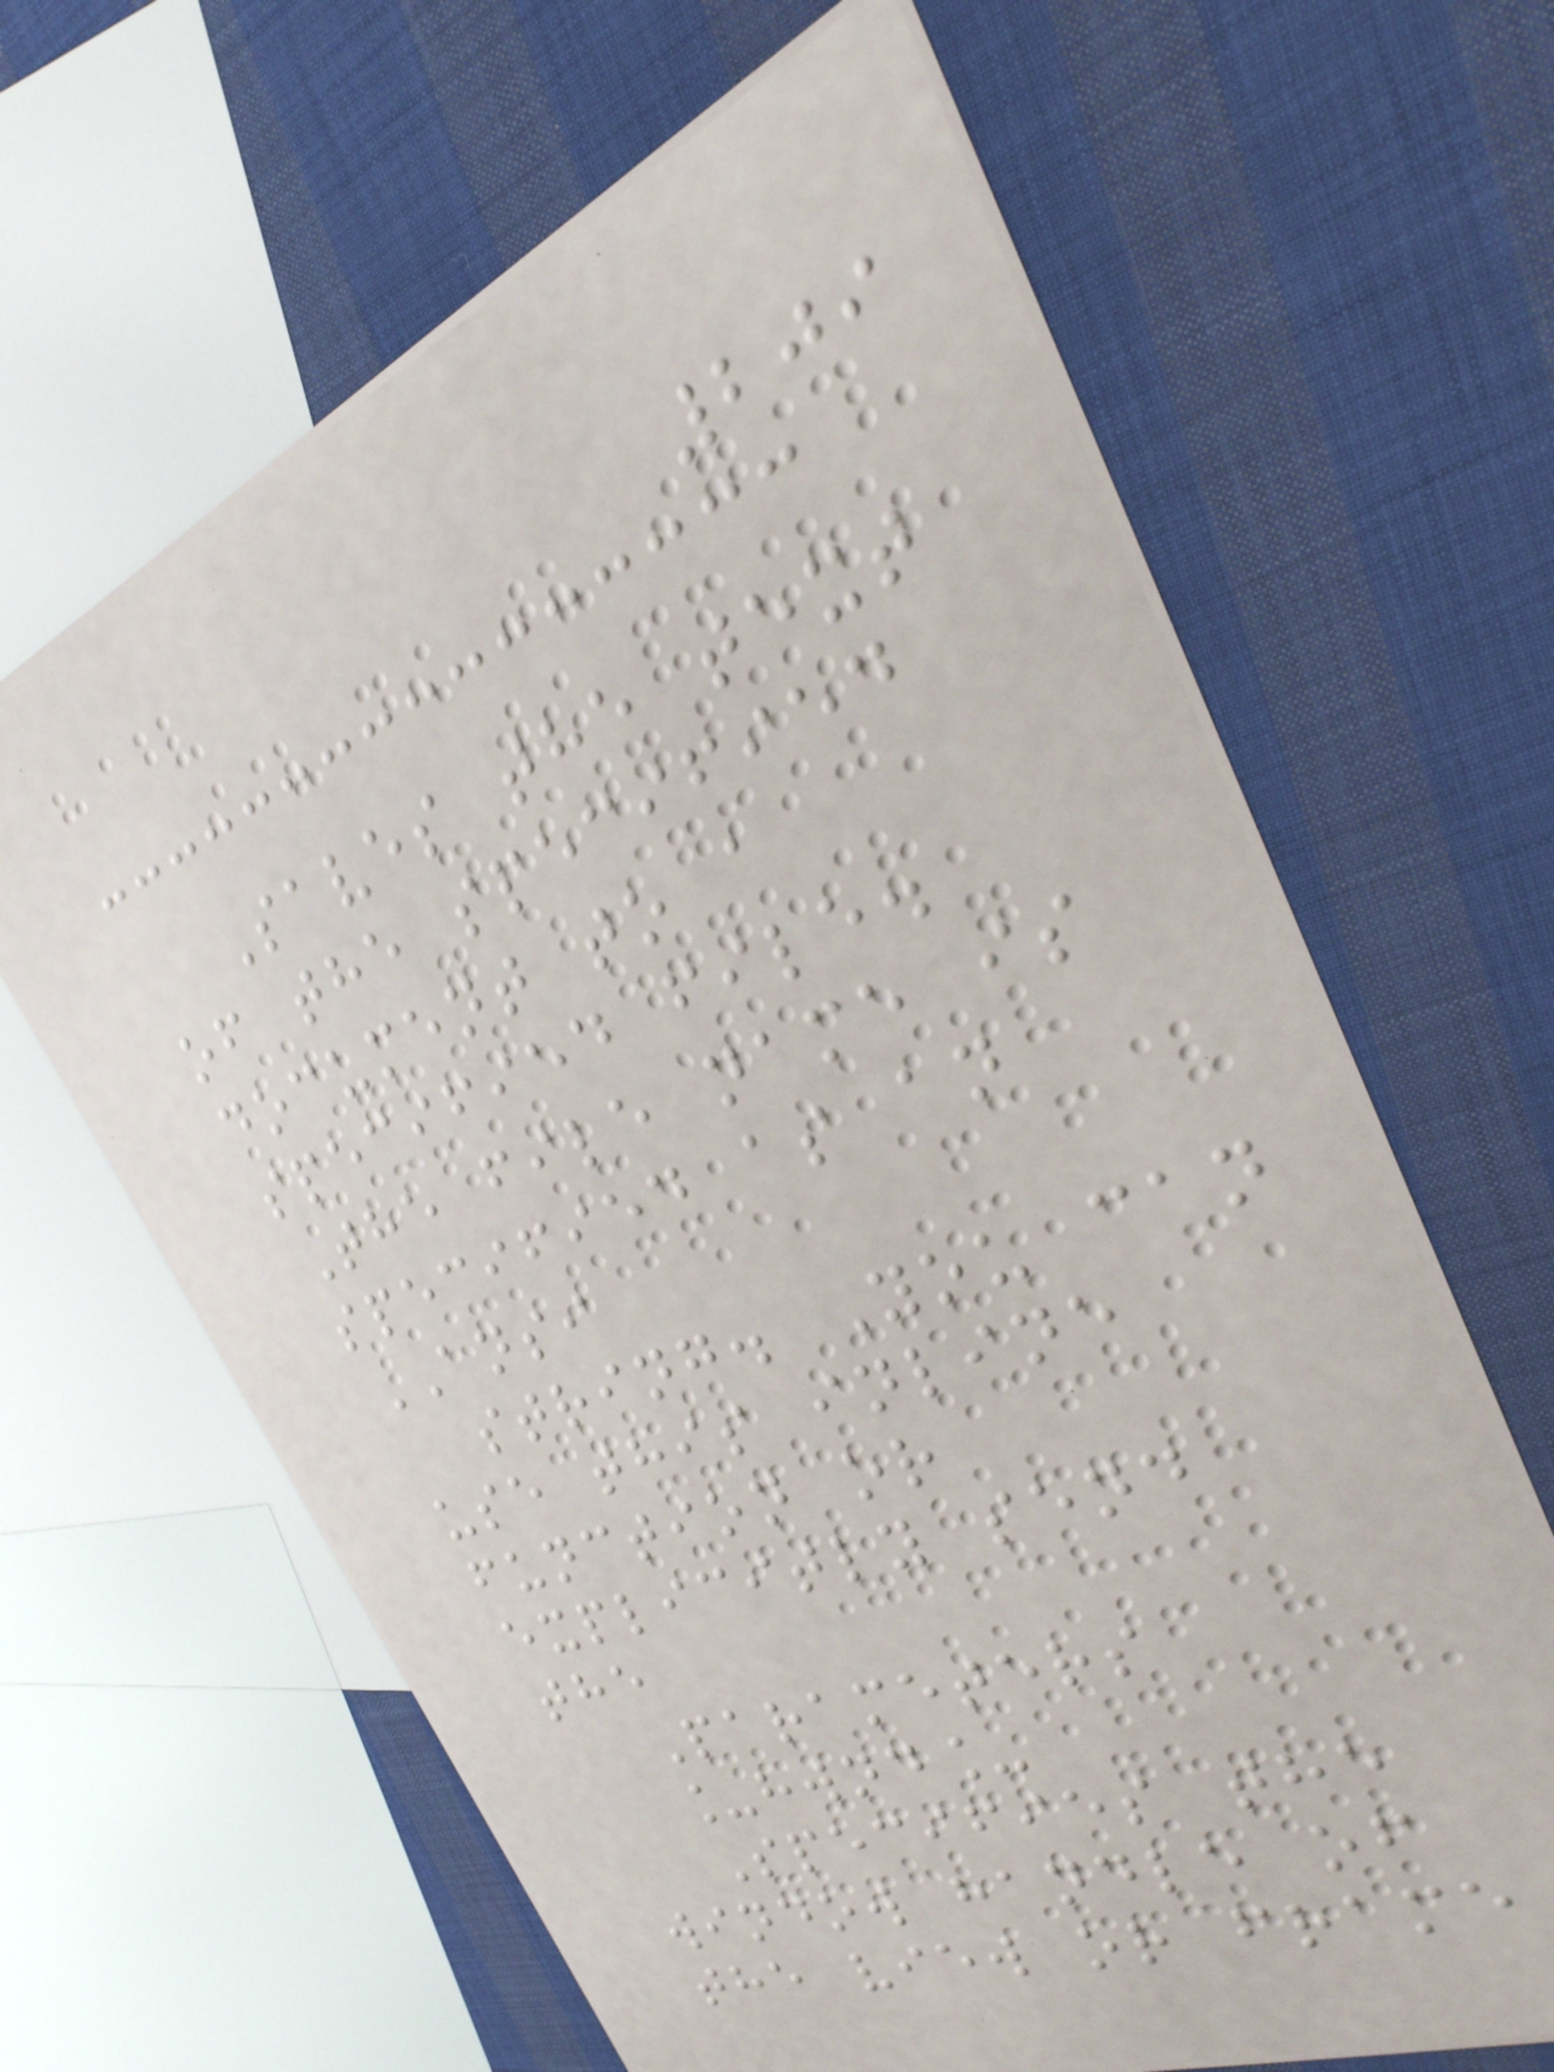209
Saves the text
of the specified
document to a
specified file.
The file name is
specified as an
ANSI
string. You can
use this inline
function or
explicitly send
the
Parameters
_hwnd_
Specifies the
window handle of
the view or frame
